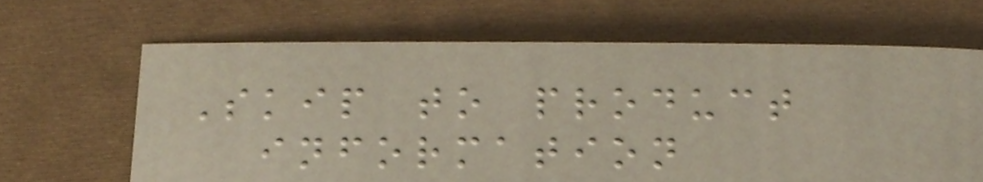Skip to product
information
